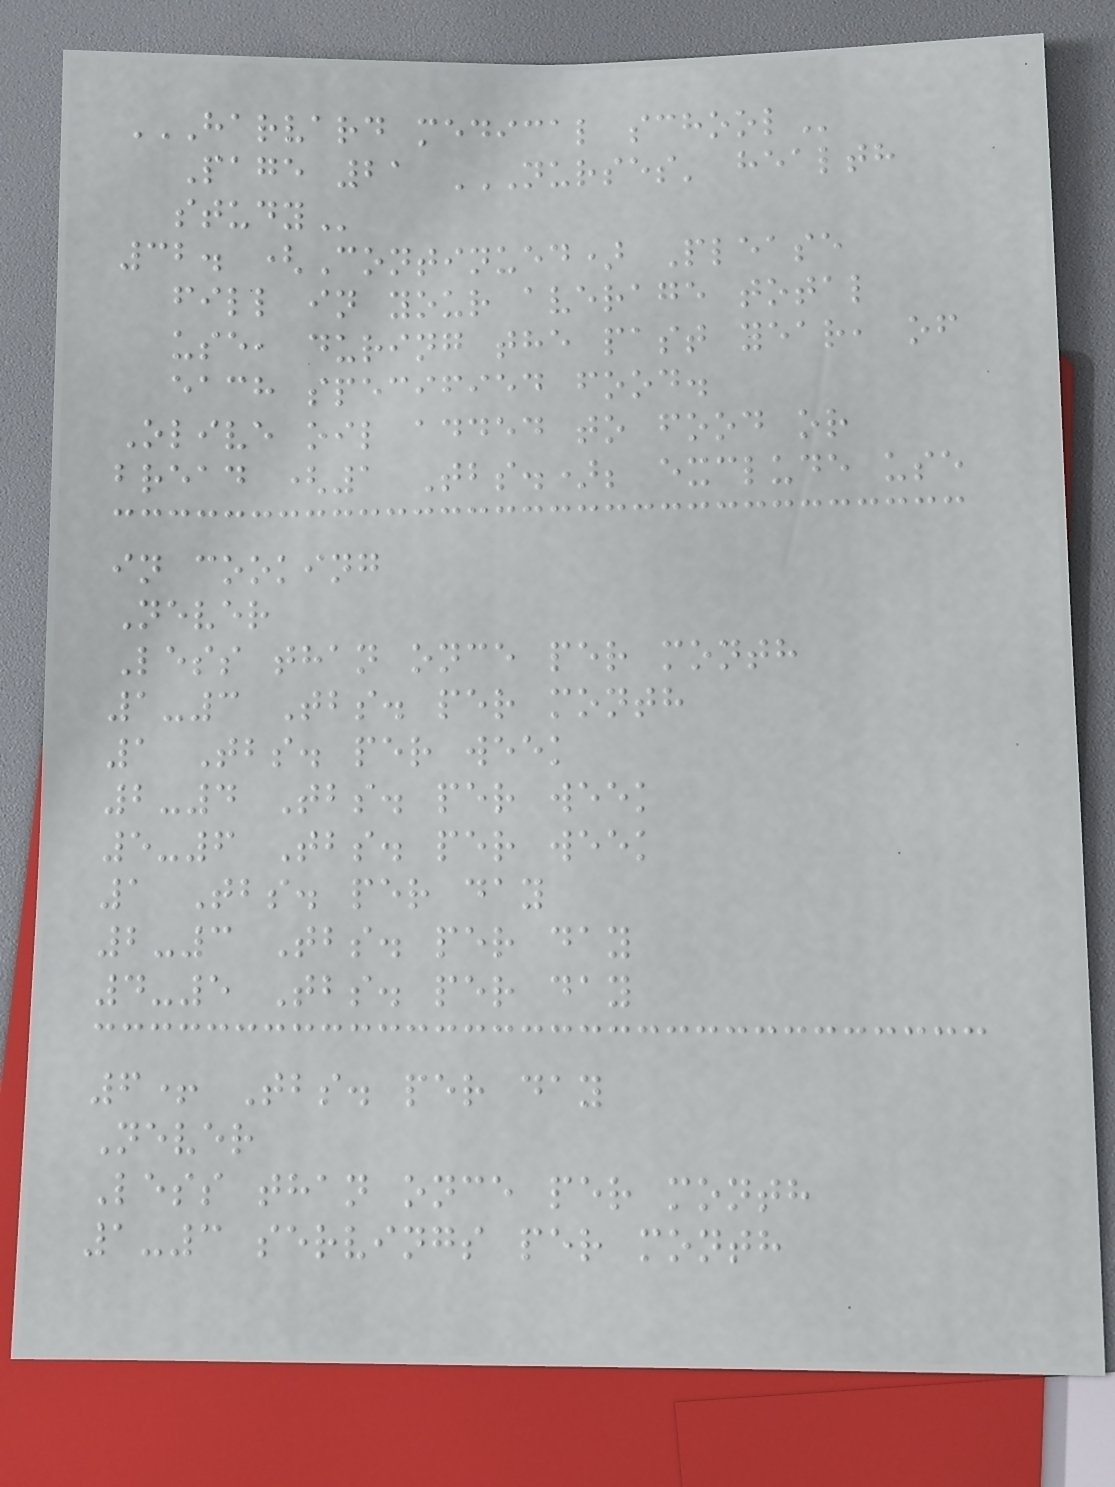HARVARD MEDICAL SCHOOL
Page 21 NURSES' HEALTH
STUDY
32. (Continued) Please
fill in your average total
use, during the past year, of
each specified food.
Olive oil added to food or
bread (1 Tbs.); exclude use
in cooking
Never
Less than once per month
1-3 Tbs. per month
1 Tbs. per week
2-4 Tbs. per week
5-6 Tbs. per week
1 Tbs. per day
2-3 Tbs. per day
4-5 Tbs. per day
6+ Tbs. per day
Never
Less than once per month
1-3 servings per month
